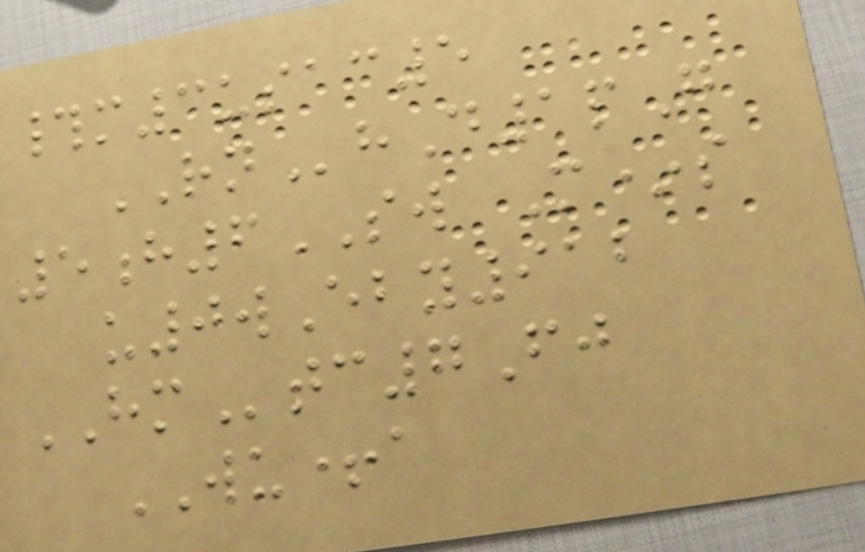#m3usac5
RNhD1pG
5h6SW M*s
u0wEby912
HMtc7Fj
WU+a
